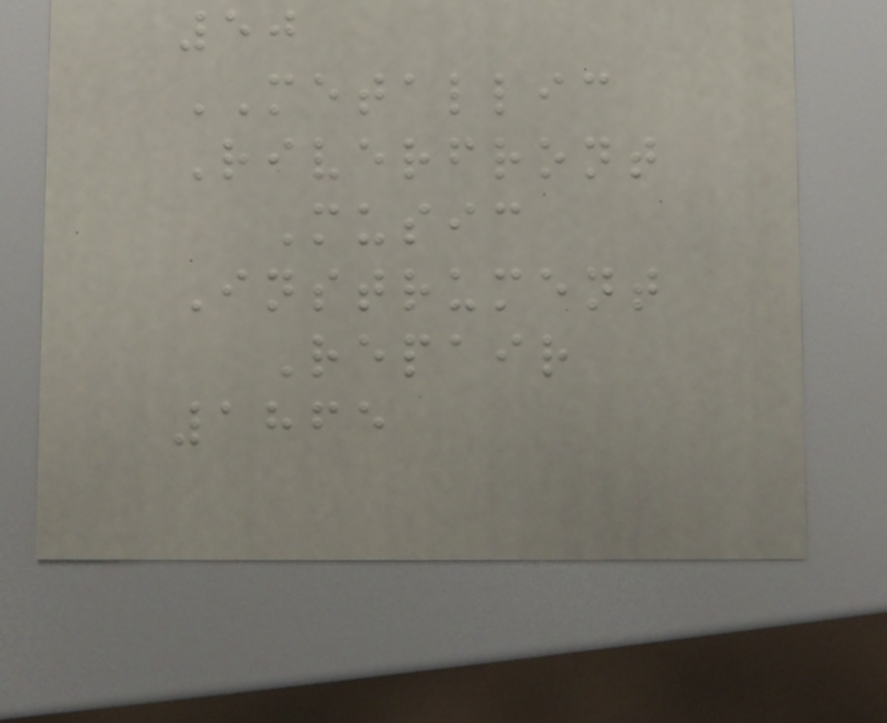50
METALLIC
Riverfront
Music
Instrument
Repair
1865
